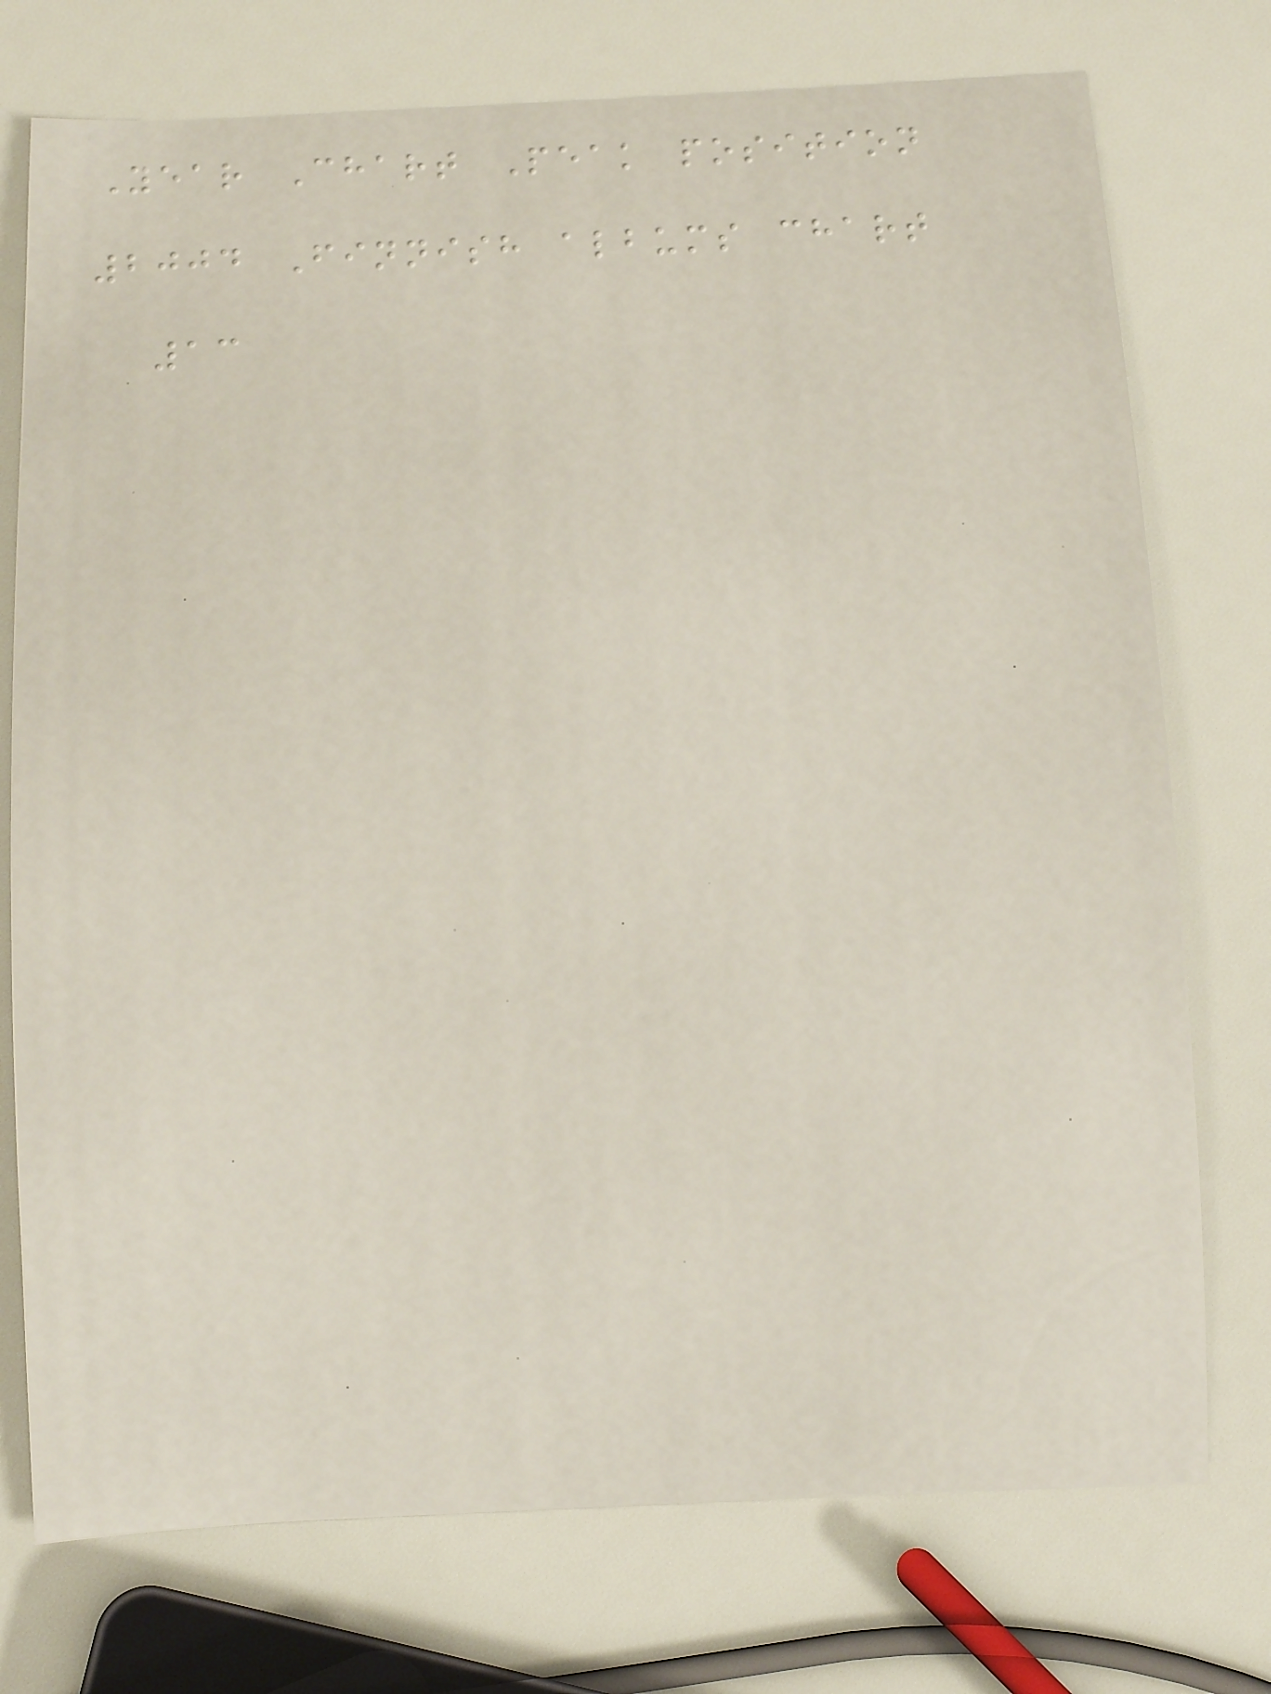Year Chart Peak position
2004 Finnish albums chart
13
